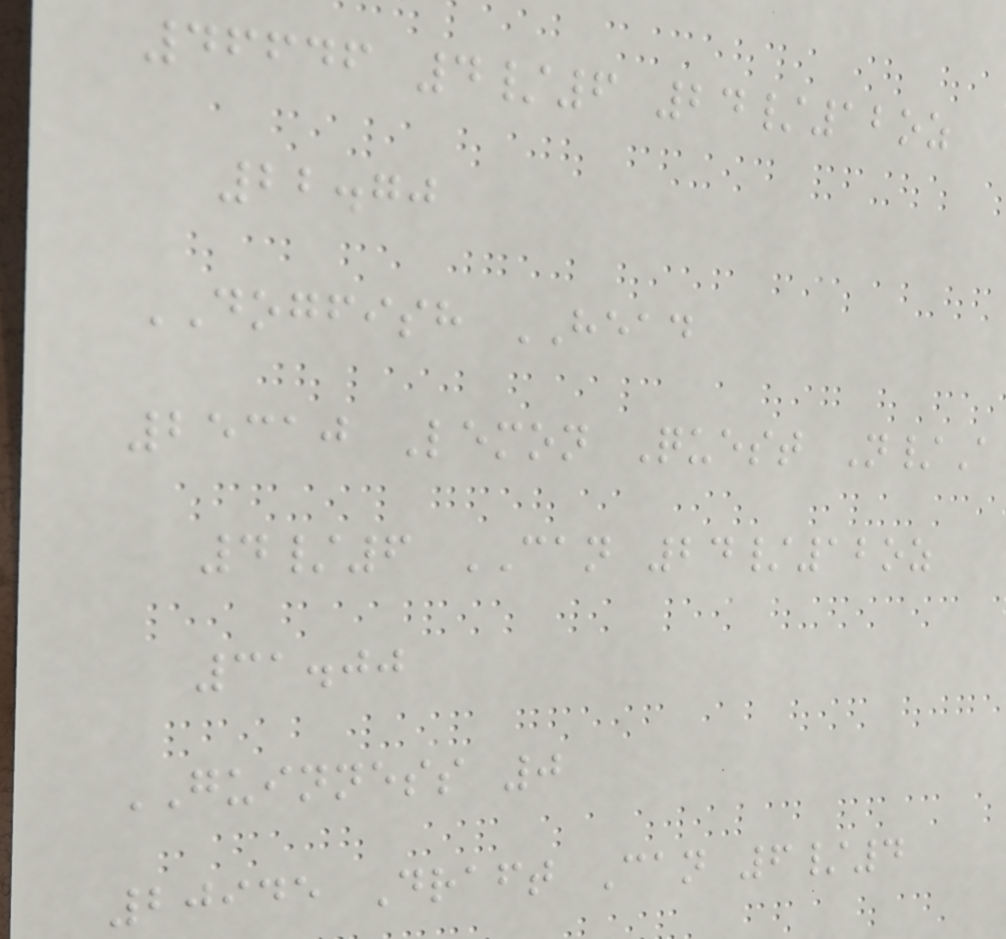46646 4/6 24/12oz
22.70
DOGFISH HEAD
25310 Lemon Quest N/A
4/6 CAN 24/12oz
31.00
GUINNESS 0
20945 Draft Can 6/4
